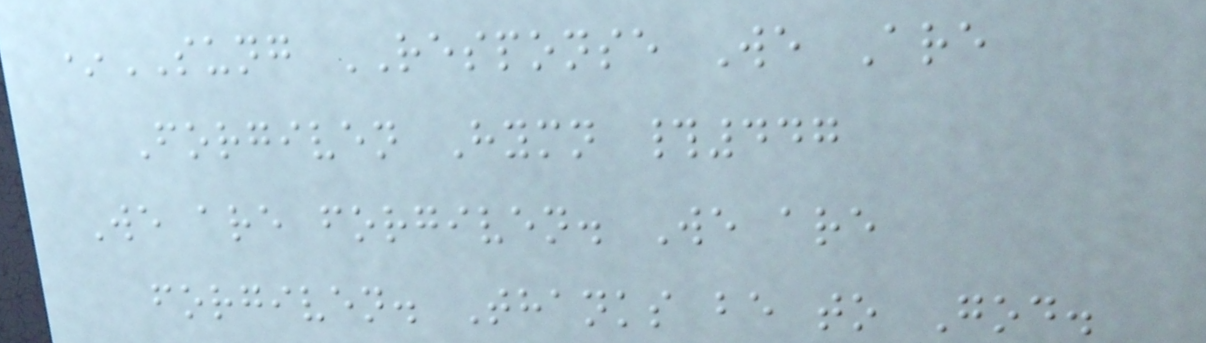*SUNG RESPONSE We Are
Forgiven Hymn #447
We are forgiven. We are
forgiven. Thanks be to God.
